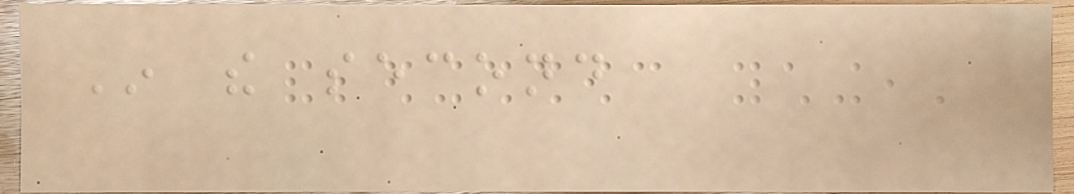In the second
